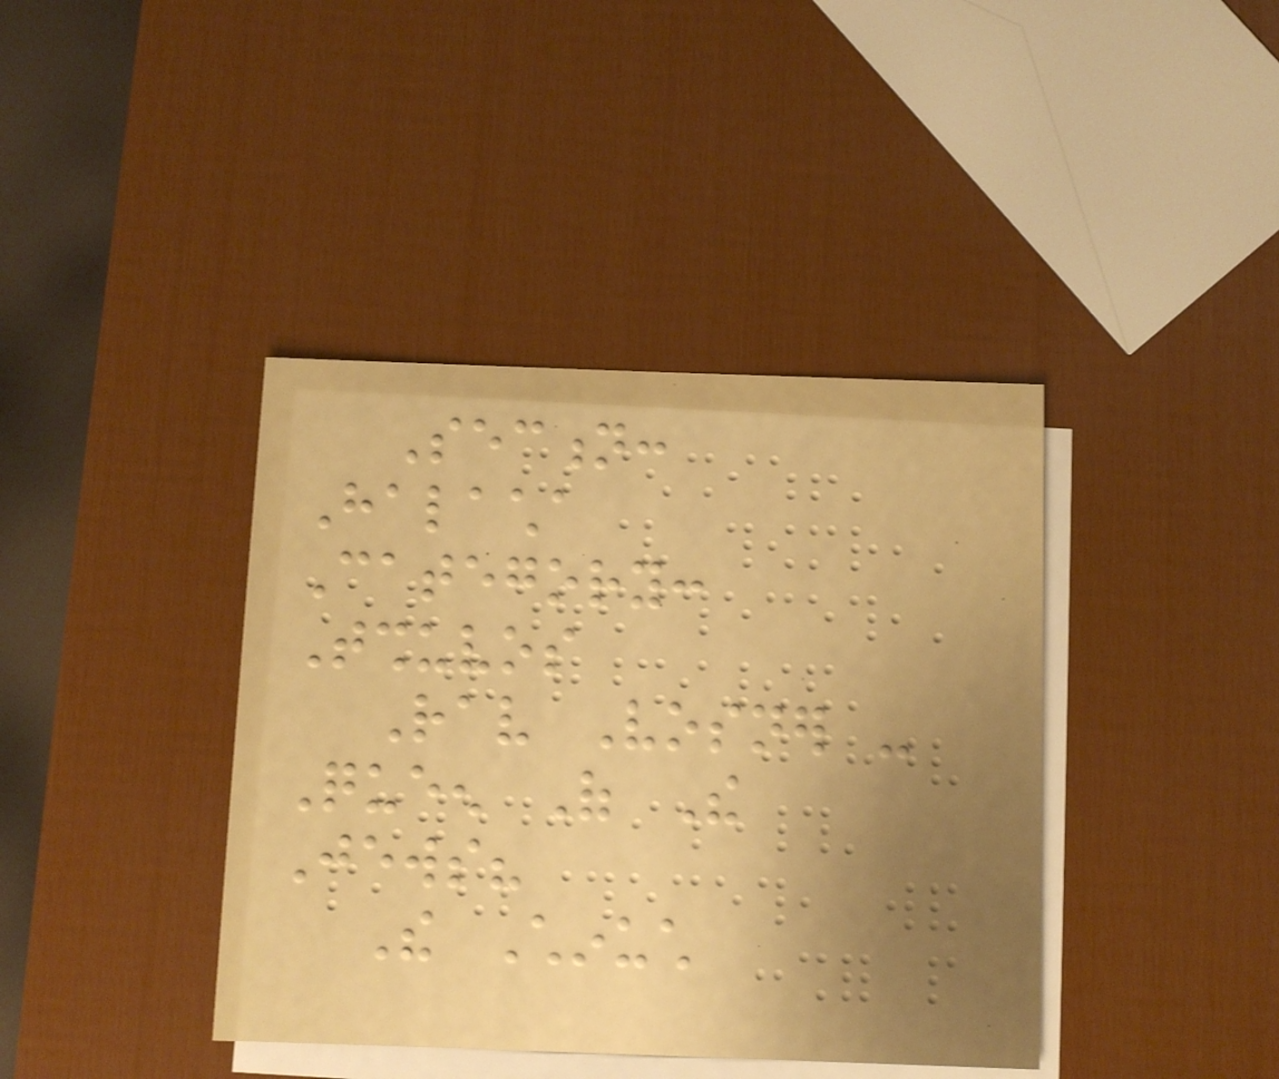Section:
Halacha
Category:
Tshuvos
Rav Vosner -
Queen Of The
Jews?
The Chinuch
